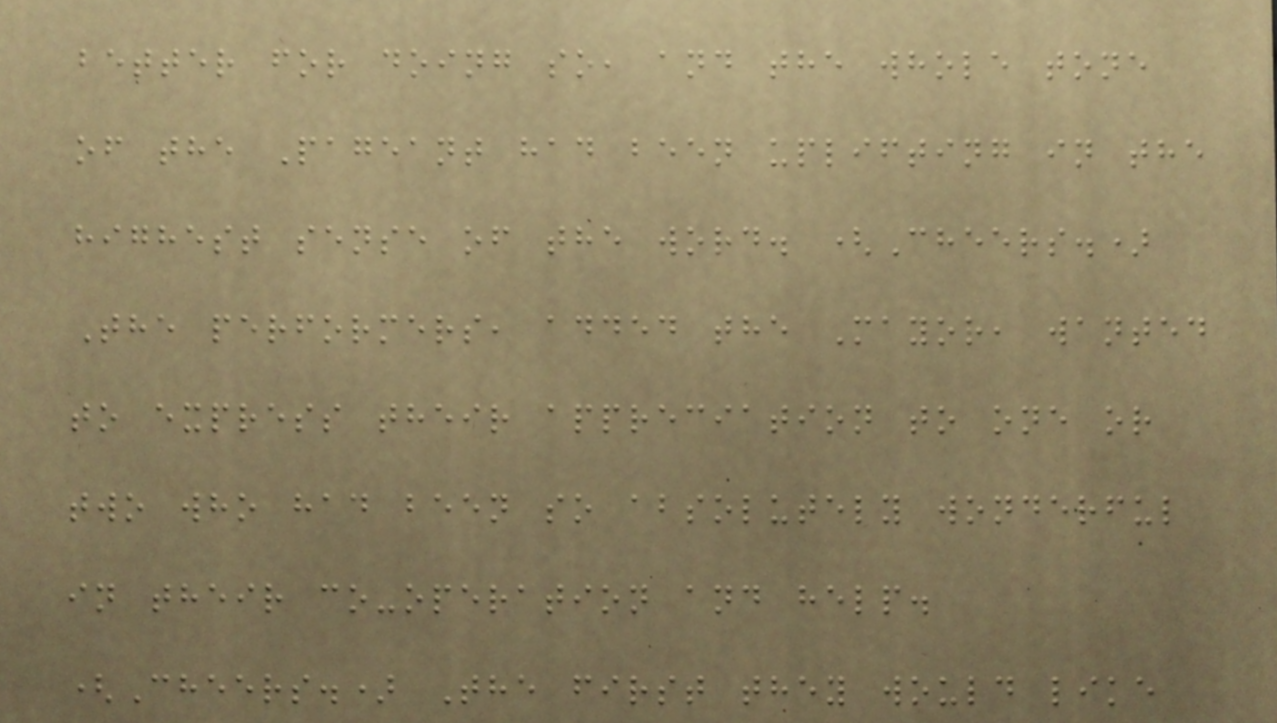better for doing so, and the whole tone
of the Pageant had been uplifting in the
highest sense of the word. (Cheers.)
The performers, added the Mayor, wanted
to express their appreciation to one or
two who had been so absolutely wonderful
in their co-operation and help.
(Cheers.) The first they would like
